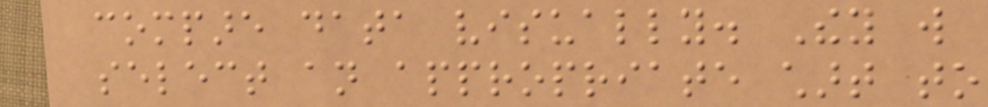compare data visually. They will
select an appropriate chart to
